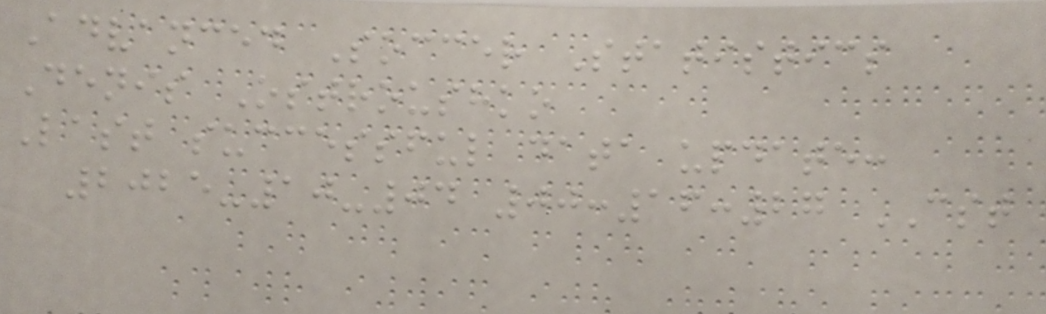Advanced Soccer Statistics
Denis Ostroushko
Last successful data update:
2025-10-04 00:16:27 CST
